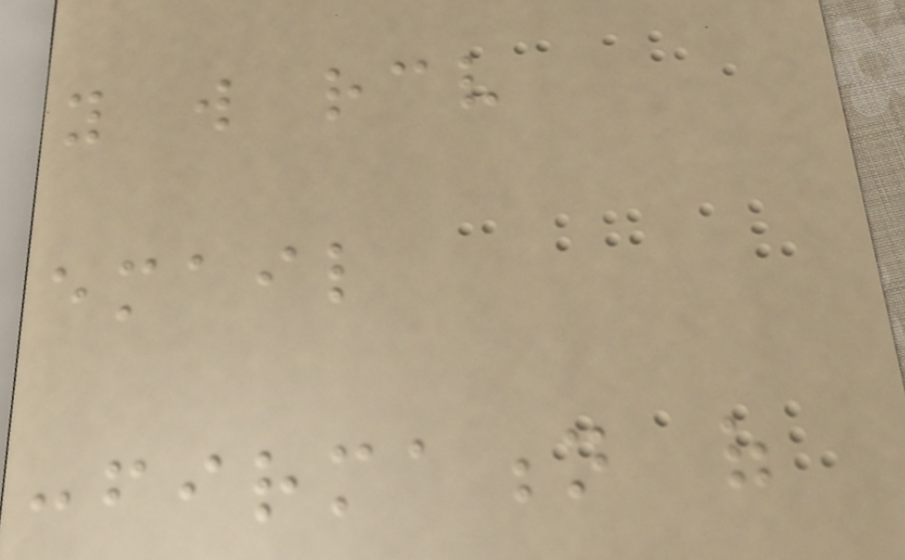you will receive
email
confirmation of
